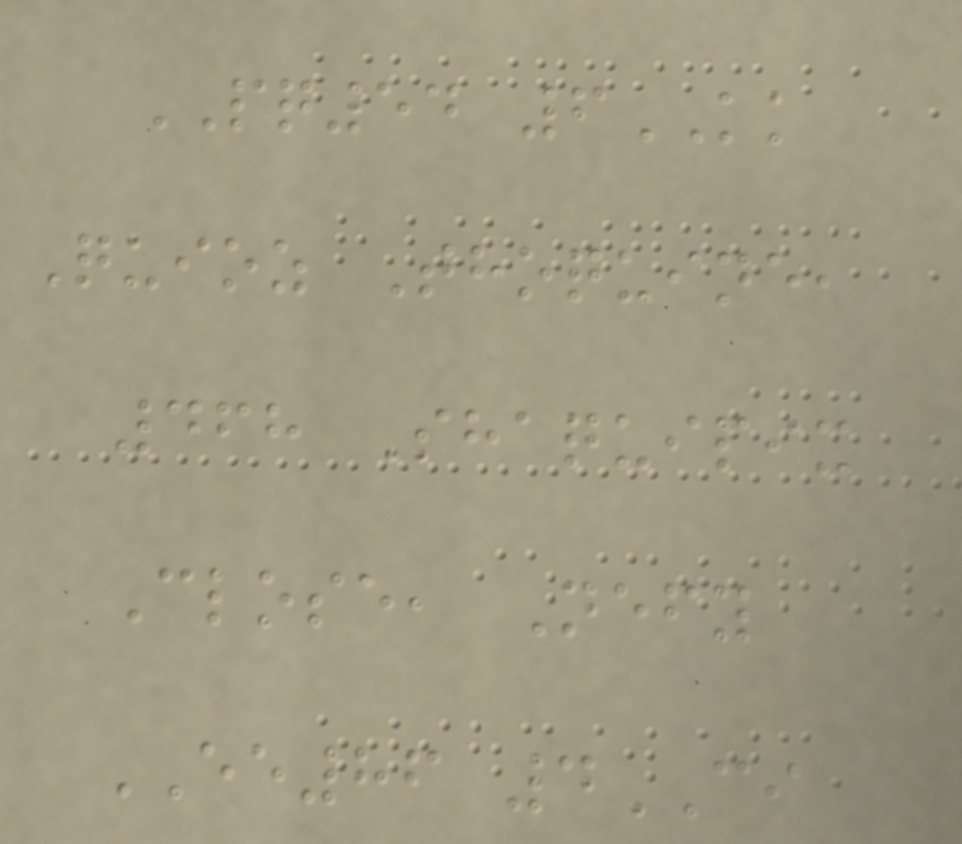PQ54 6KK
Quioz Thoquine,
468 Shaquipix
Close, Nefy
EE86 4CI
